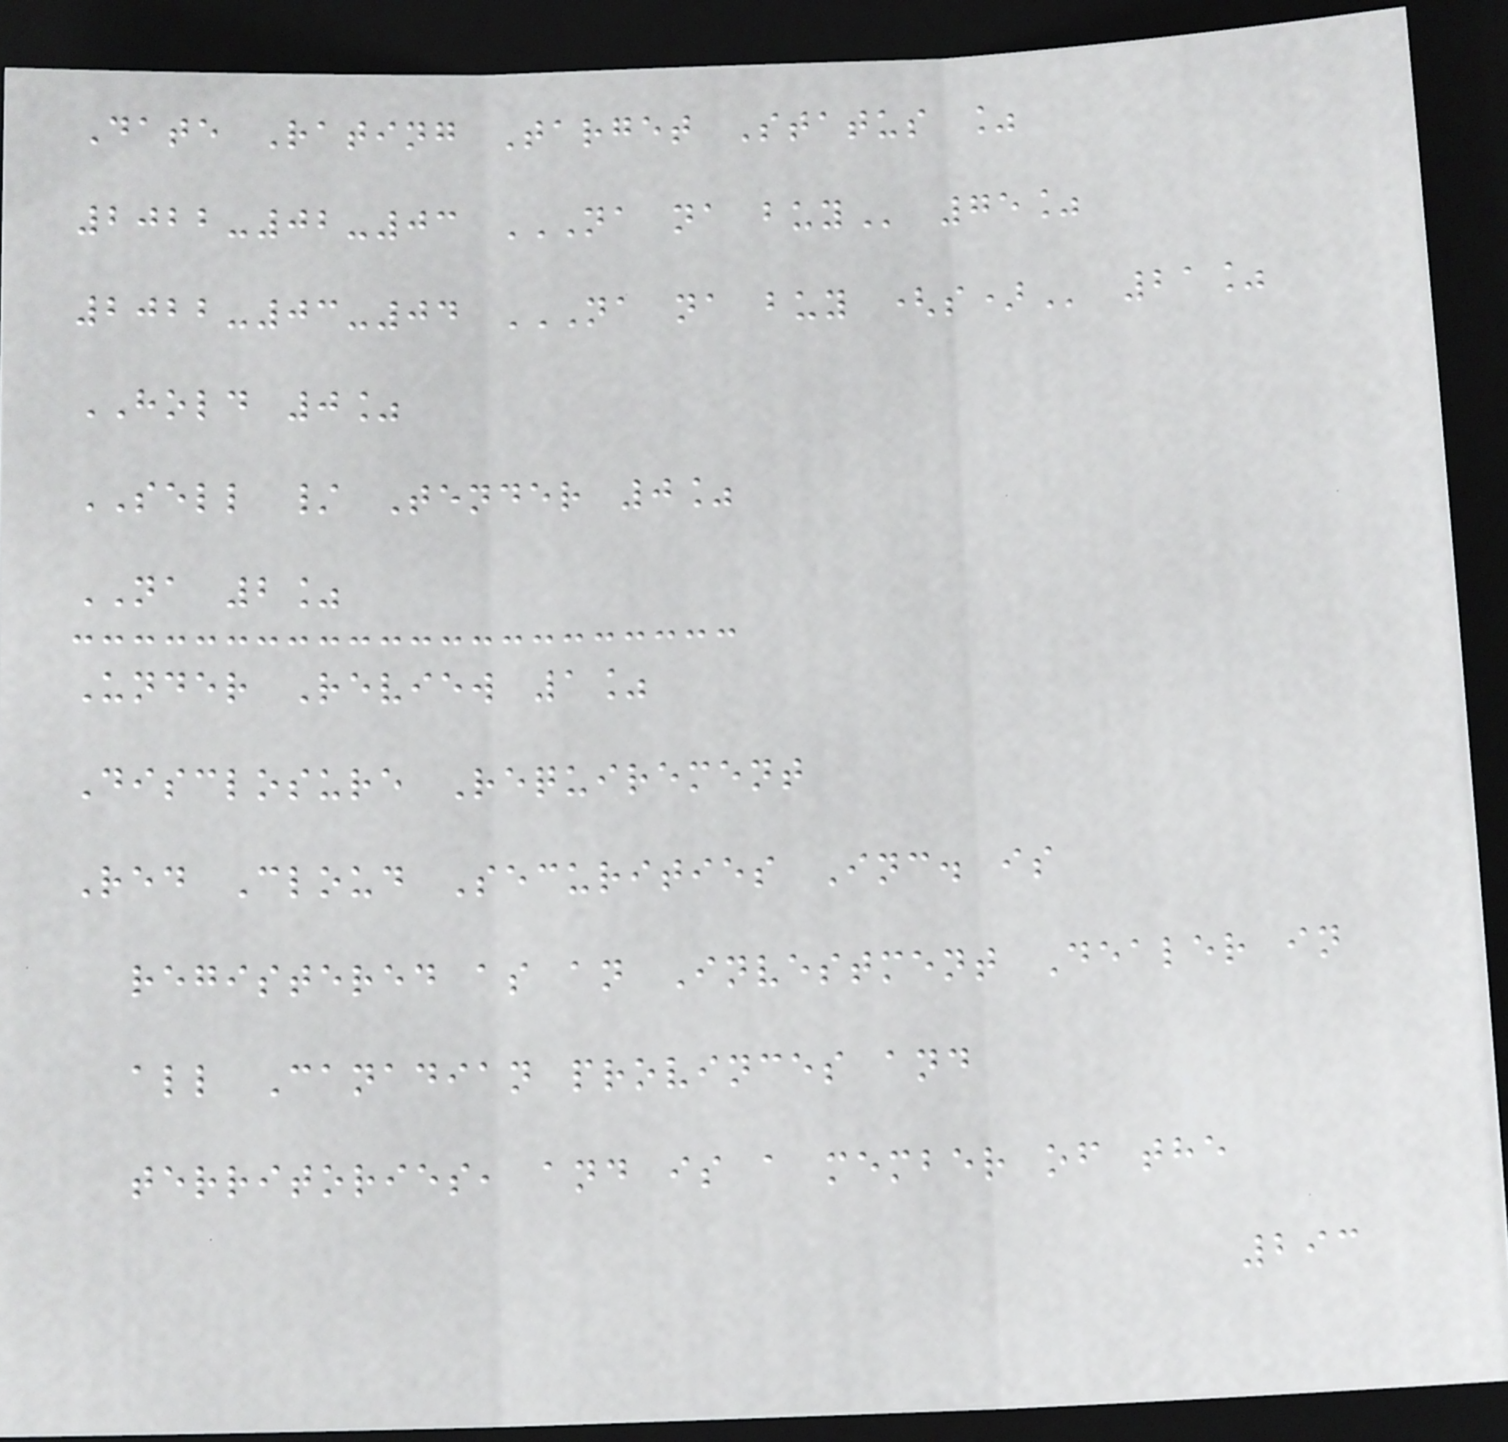Date Rating Target Status %
2022-02-03 NA NA BUY 75%
2022-03-04 NA NA BUY (S) 21%
HOLD 0%
SELL / Tender 0%
NA 2%
Under Review 1%
Disclosure Requirement
Red Cloud Securities Inc. is
registered as an Investment Dealer in
all Canadian provinces and
territories, and is a member of the
293
